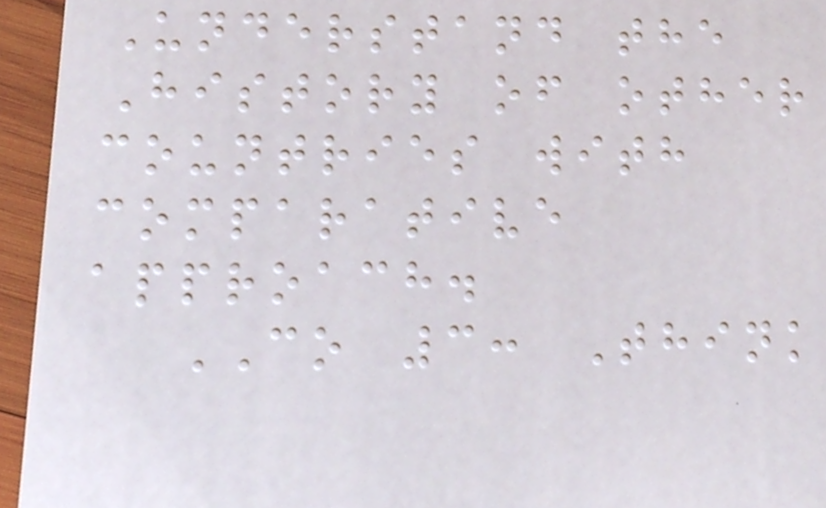Understand the
History of other
countries with
comparative
approach.
CO 3: Think
